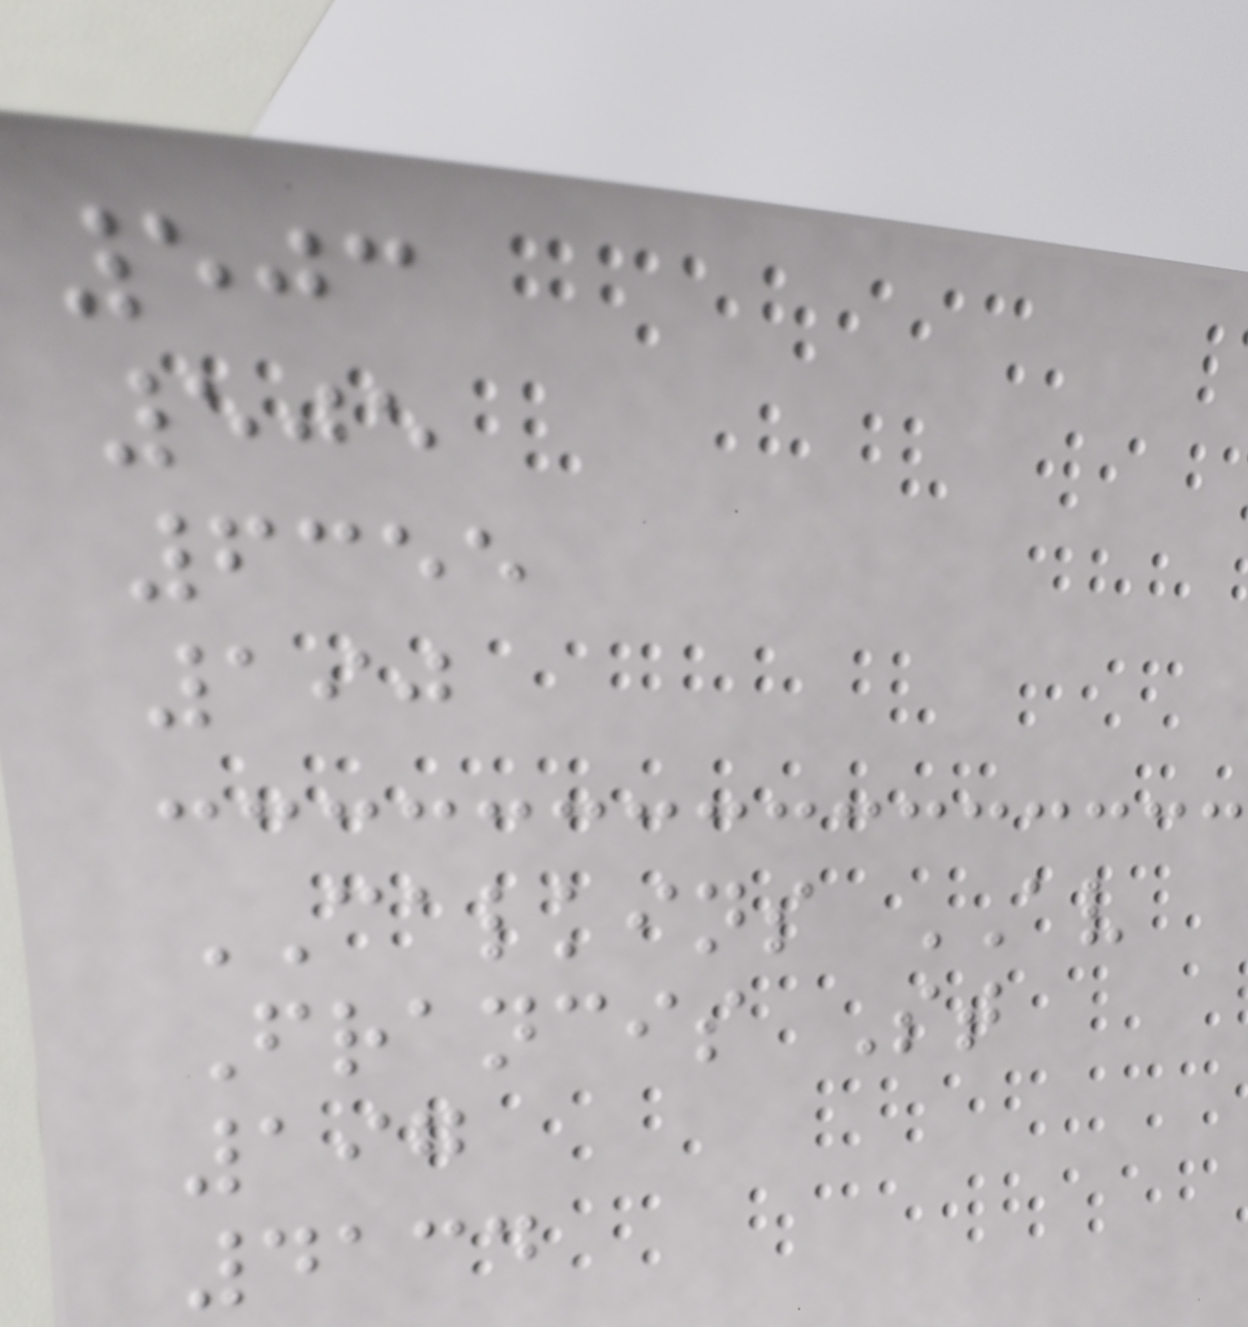503
505
6355
190
CALKINS AV
Francis St
197
4134
